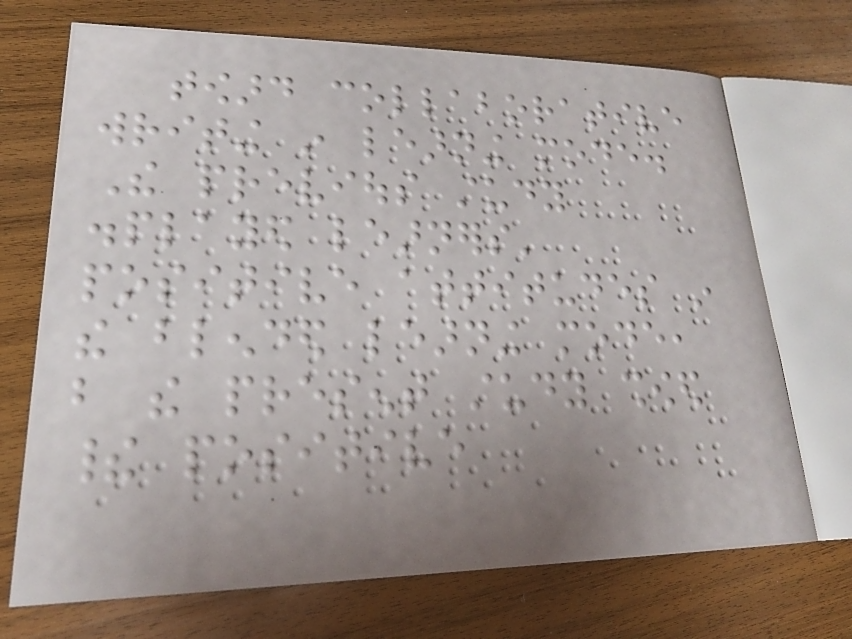toward collaborative
writing in learning mode.
The previous study
displayed learners'
positive attitudes in
the blended learning mode,
but the present study showed
their positive
